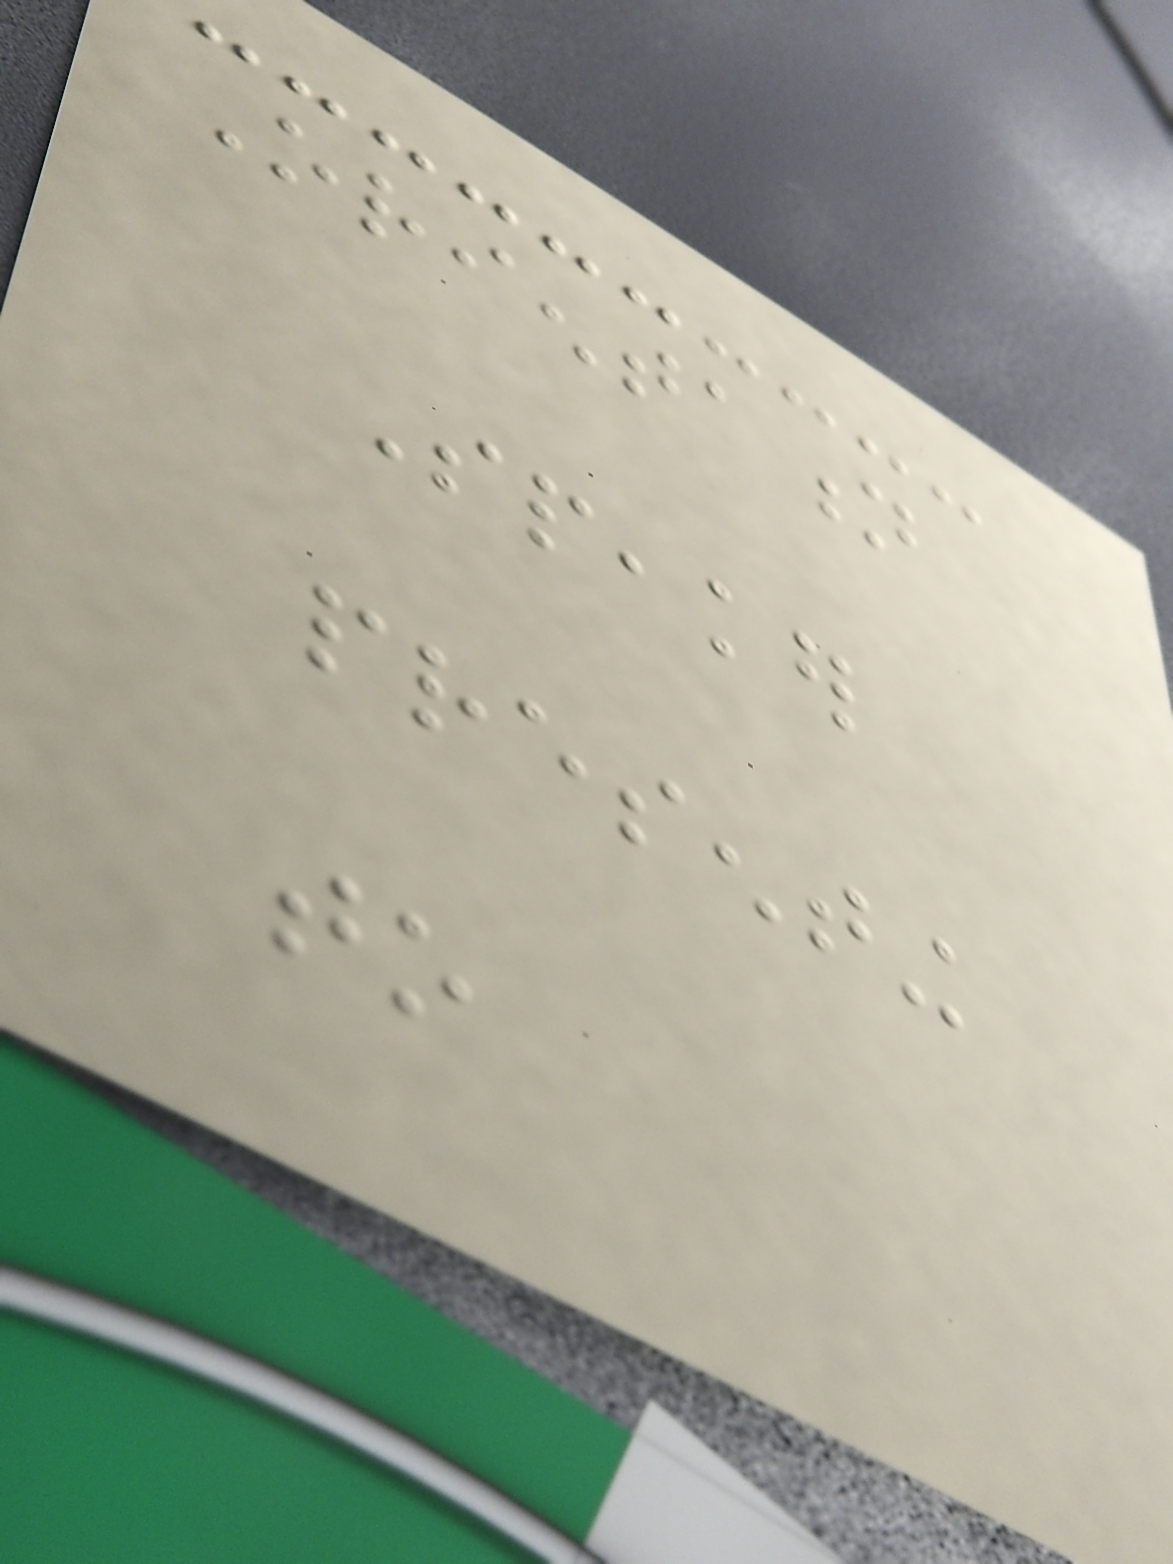Orientation
Speaker
presenting
to
